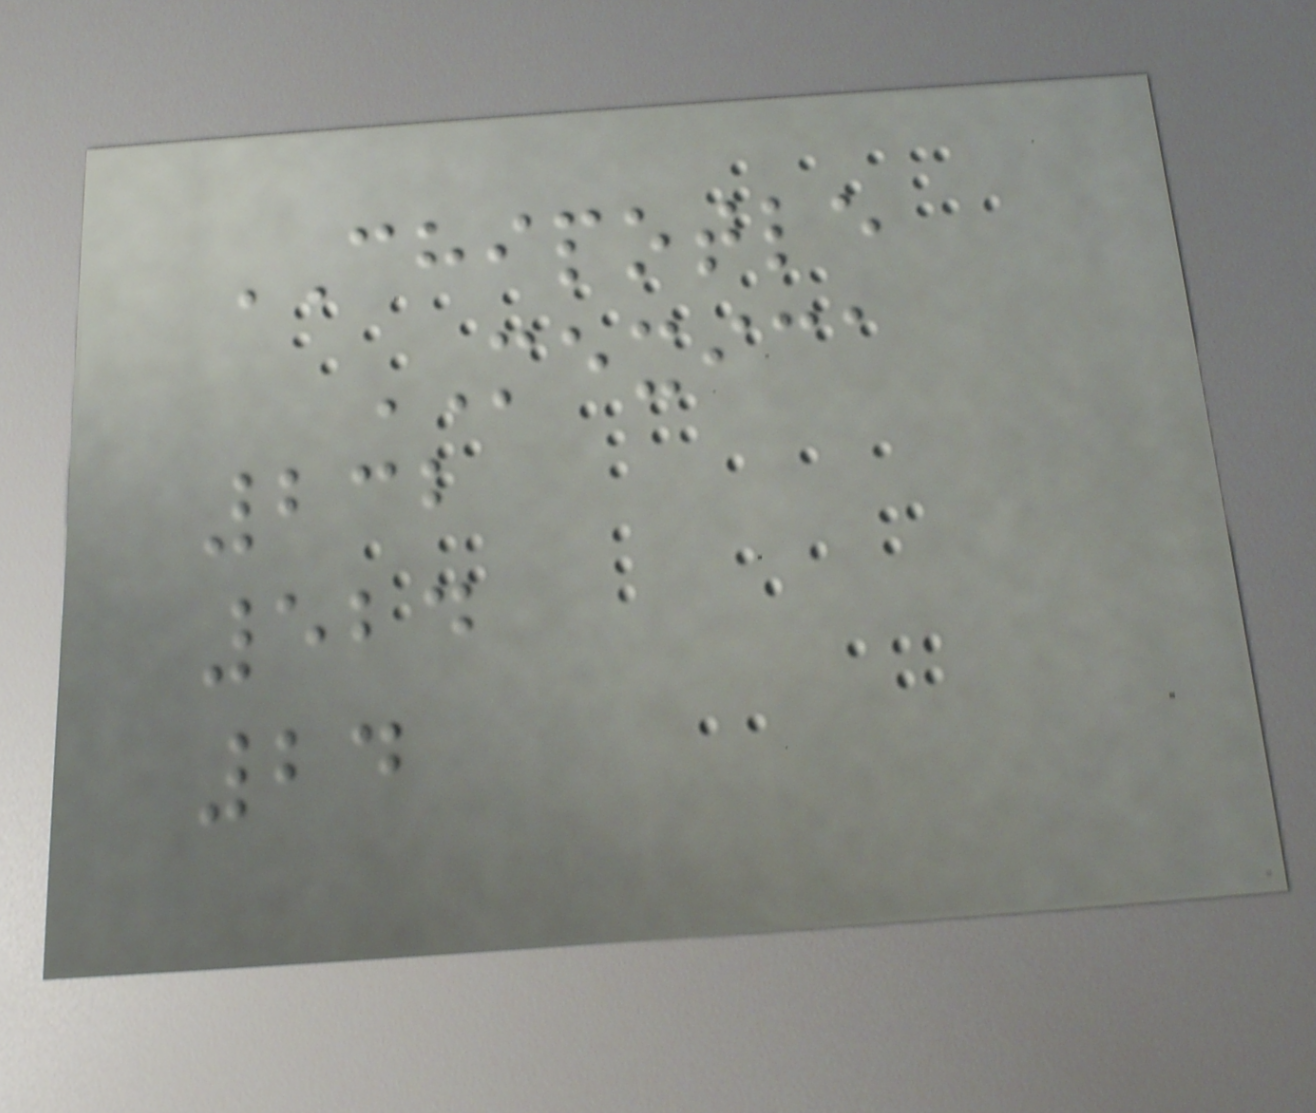CHIPOTLE
MEXICA
232
524
24
